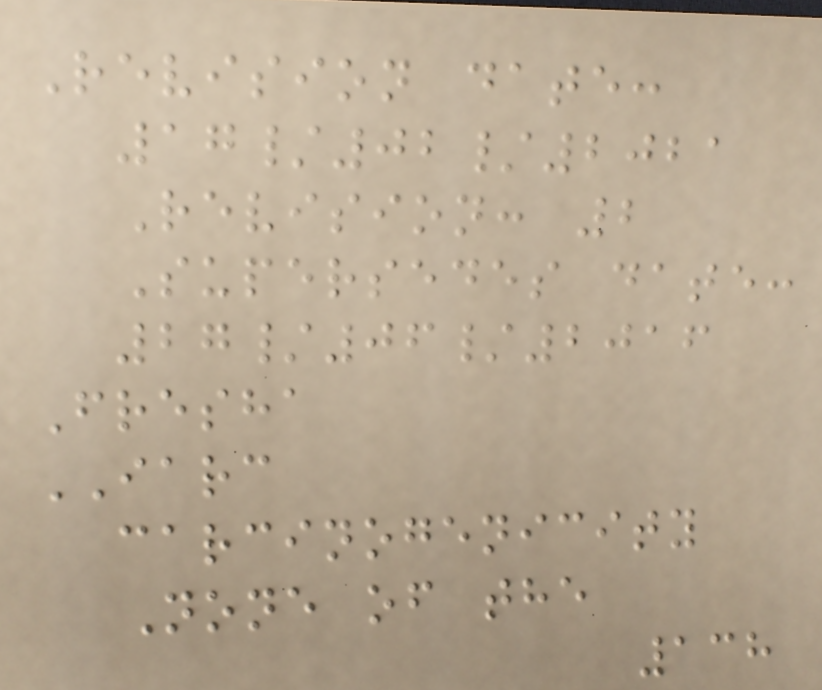Revision date:
17/02/2021
Revision: 2
Supersedes date:
27/06/2016
Fresha
IARC
carcinogenicity
None of the
138
